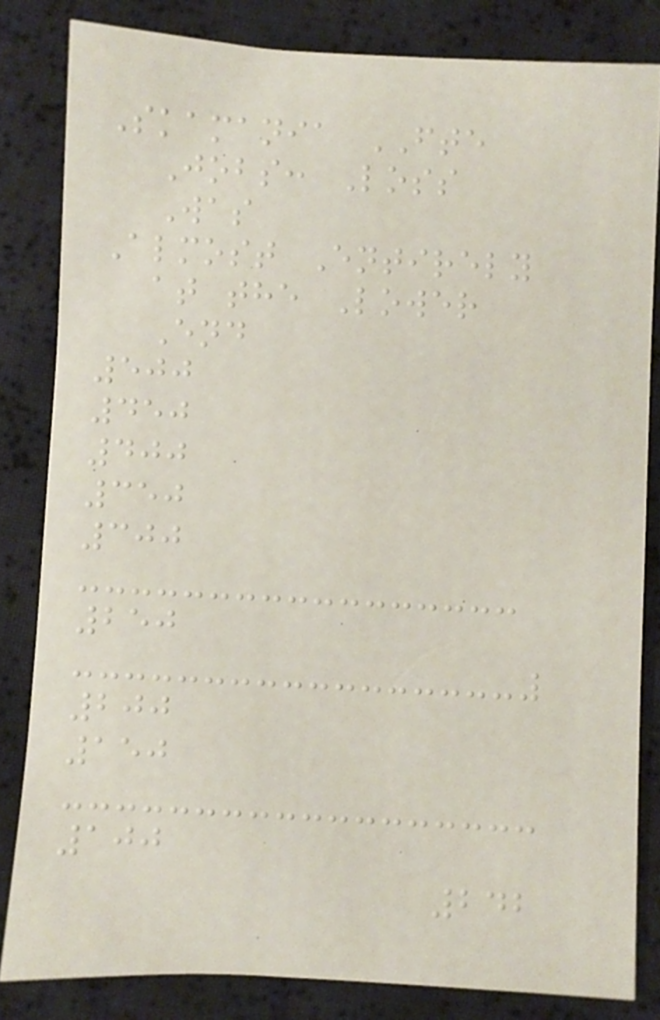Skamania FTE
Jobs: Loss
Was
Almost Entirely
at the Lower
End
500
450
400
350
300
250
200
150
100
242
